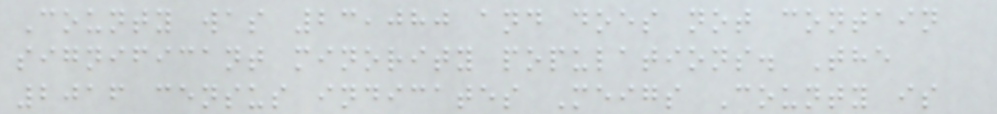County was 23,080 and does not contain
significant minority populations. The
2016 census indicates Meigs County is
